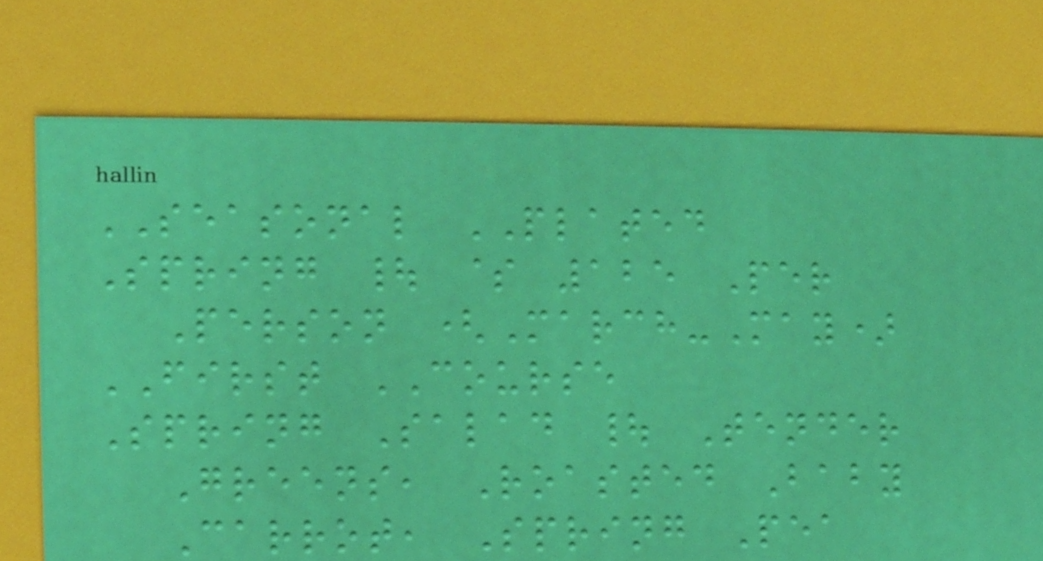SEASONAL PLATED
Spring | $ 125 Per
Person (March-May)
FIRST COURSE
Spring Salad | Tender
Greens, Roasted Baby
Carrot, Spring Pea
